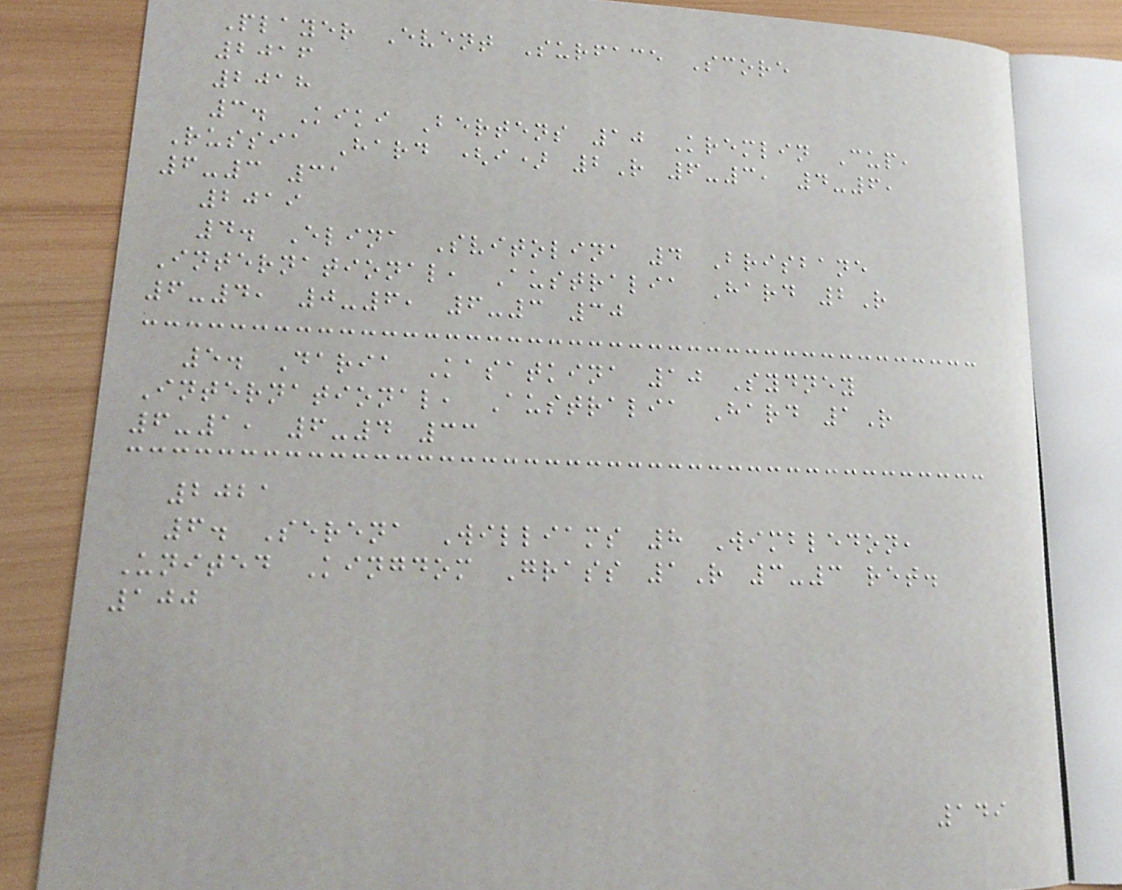Player Event Surface Score
2016
2018
3. Kiki Bertens 10 Kremlin Cup,
Russia Hard (i) 2R 6-3, 4-6,
6-3 31
2019
4. Elina Svitolina 4 Brisbane
International, Australia Hard 2R
6-4, 0-6, 6-3 30
5. Daria Kasatkina 10 Sydney
International, Australia Hard 1R
6-1, 6-4 33
2021
6. Serena Williams 8 Wimbledon,
United Kingdom Grass 1R 3-3 ret.
100
149
